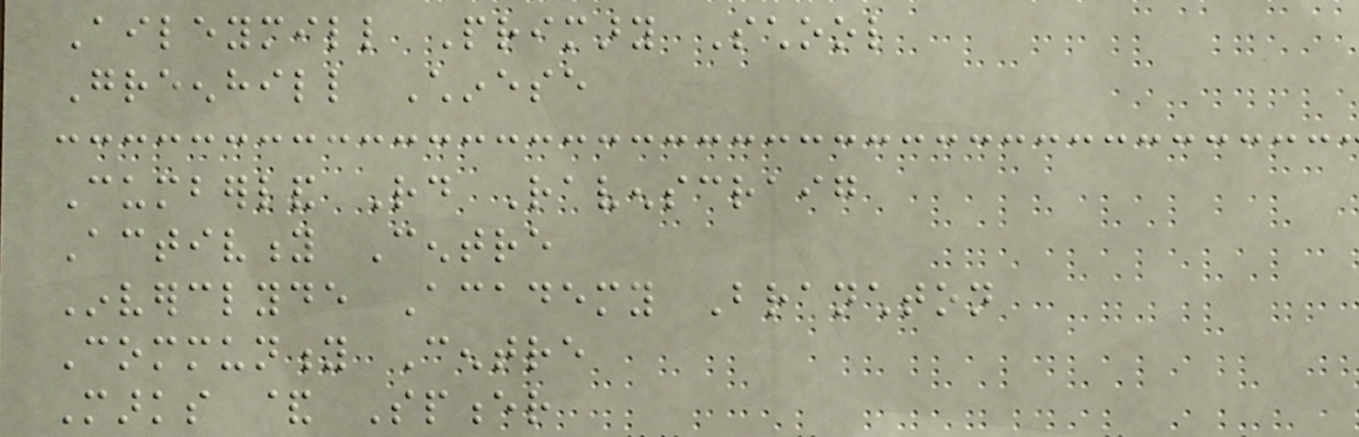Aileymill Primary School
Greenhill Chinese
Cumberland Rd Ravenscraig
Activity Centre
Inverclyde Academy Branchton
Community Centre
Marks & Spencer
